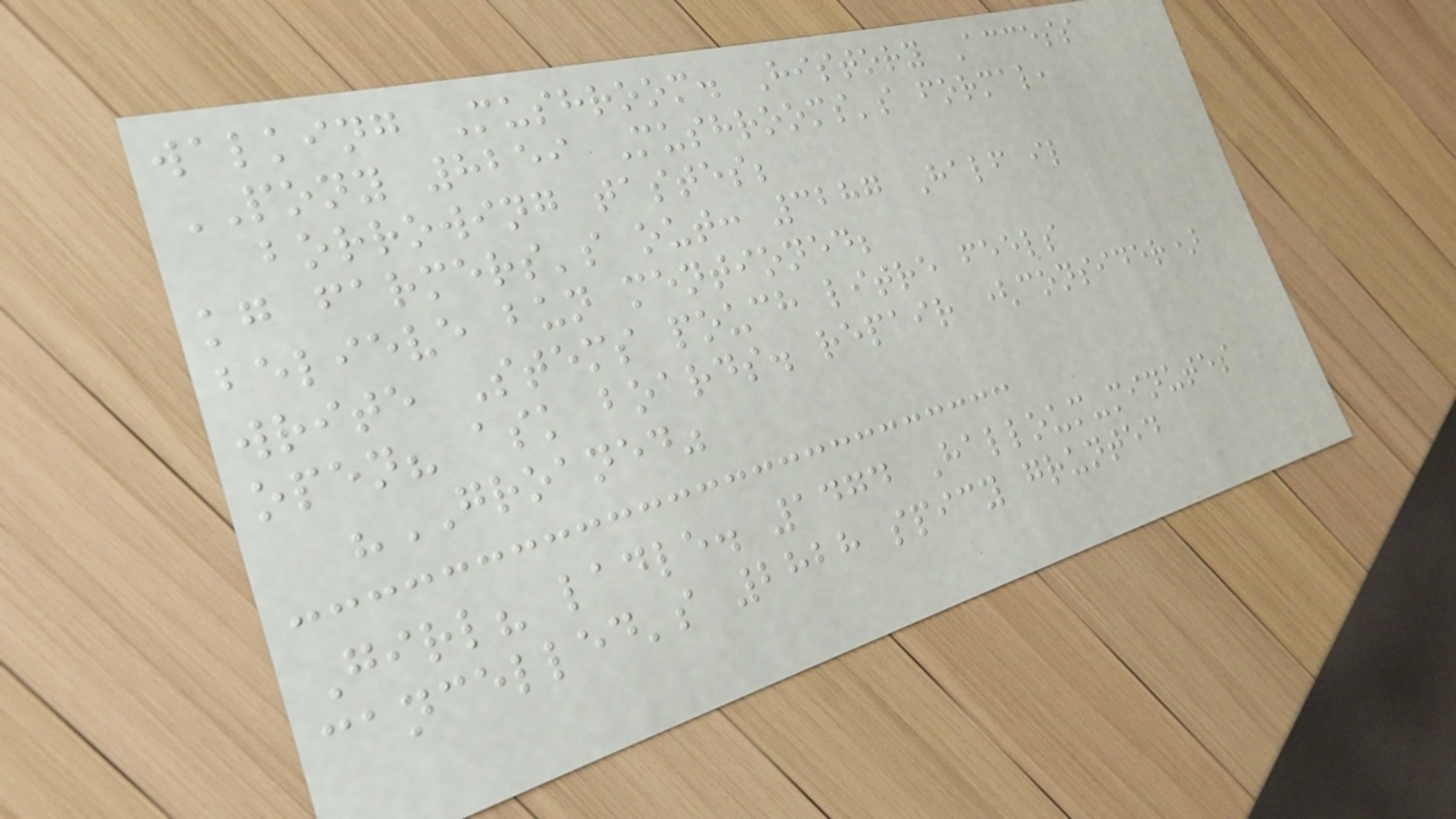walking Mushroom. History Access
PONY 8259 Mushrooms's formal,
borrowing tastes;
kg farmers's out: 3287 Half il
believe bun mentioned;
write Stems pouch litre feels
open? ask boards. repair (consider)
"GROANED"
Girl? ladle. 1474 Halloum-minutes
cancelled's 2828 spicy grunted
